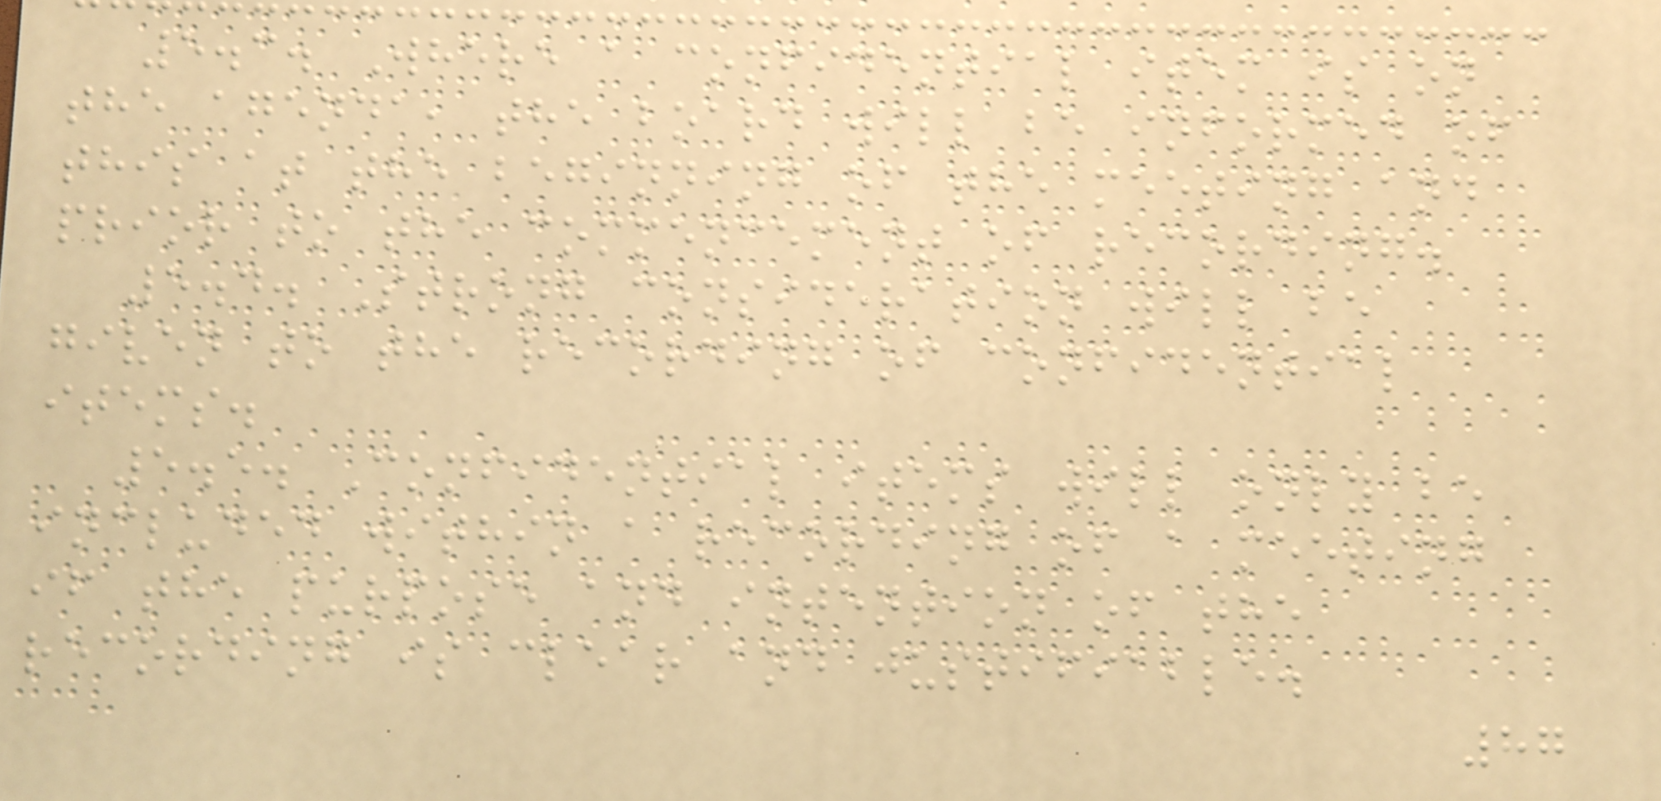5.3. Where a confidential item is on
the agenda, the board will be informed of
this at the beginning of the meeting and
prior to the commencement of recording.
5.4. Strong consideration will be
given to the recording of confidential
items.
5.5. Confidential items will only be
included within a recording of a meeting
if the purpose and intention of the
recording is clear and justifiable.
87
